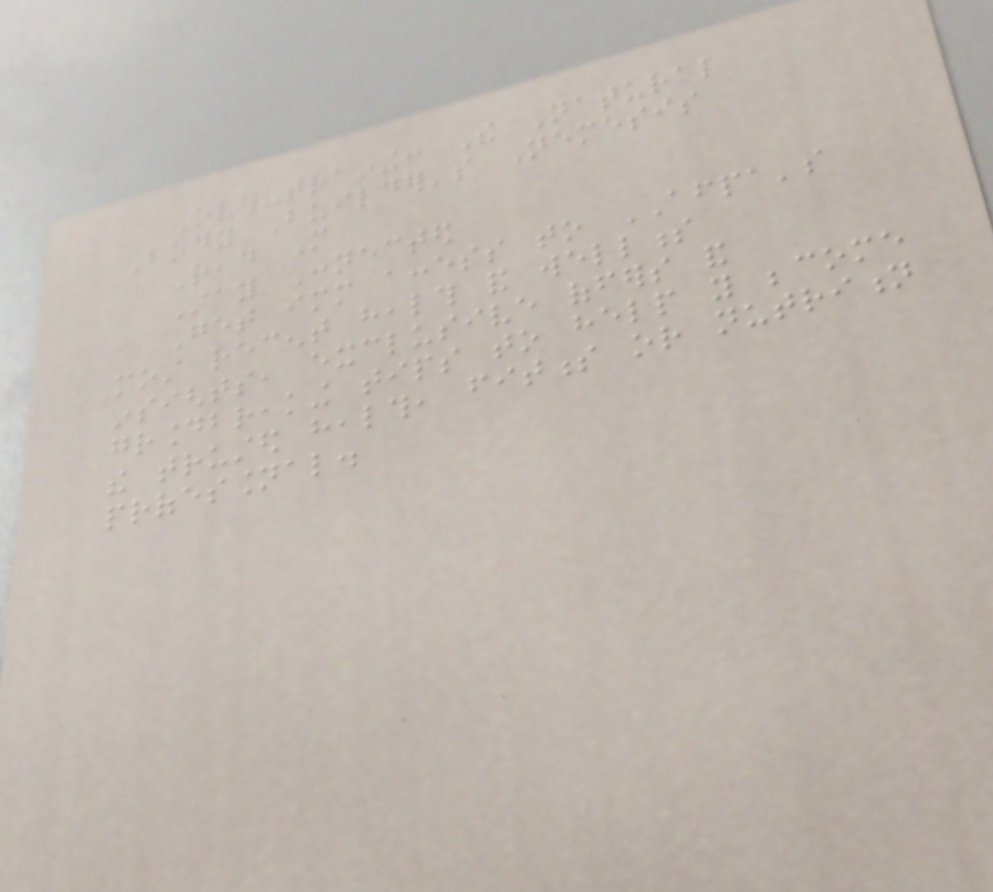Over-training: The Natural
Body Builder's Nemesis
Read More
Stay Connected
Get immediate access to AFPA's
most recent health and wellness
insights, exclusive offers and
groundbreaking tips to help you become
the trusted health, fitness or nutrition
professional.
